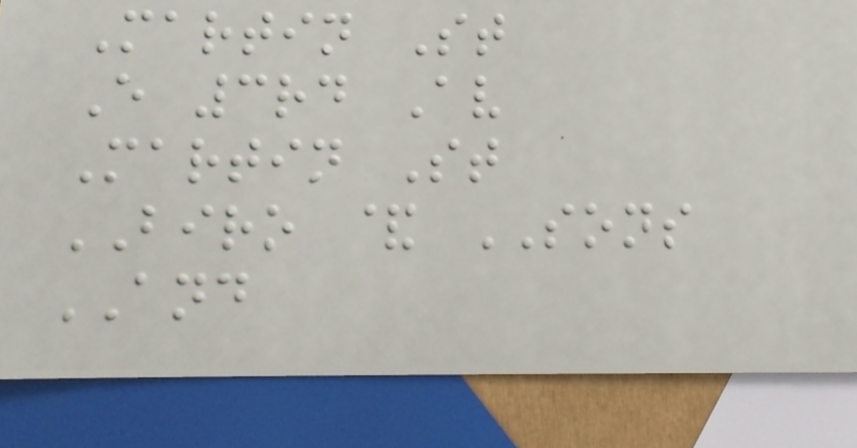Martin St
E 3rd Av
Martin St
BIRO & SONS
AND
